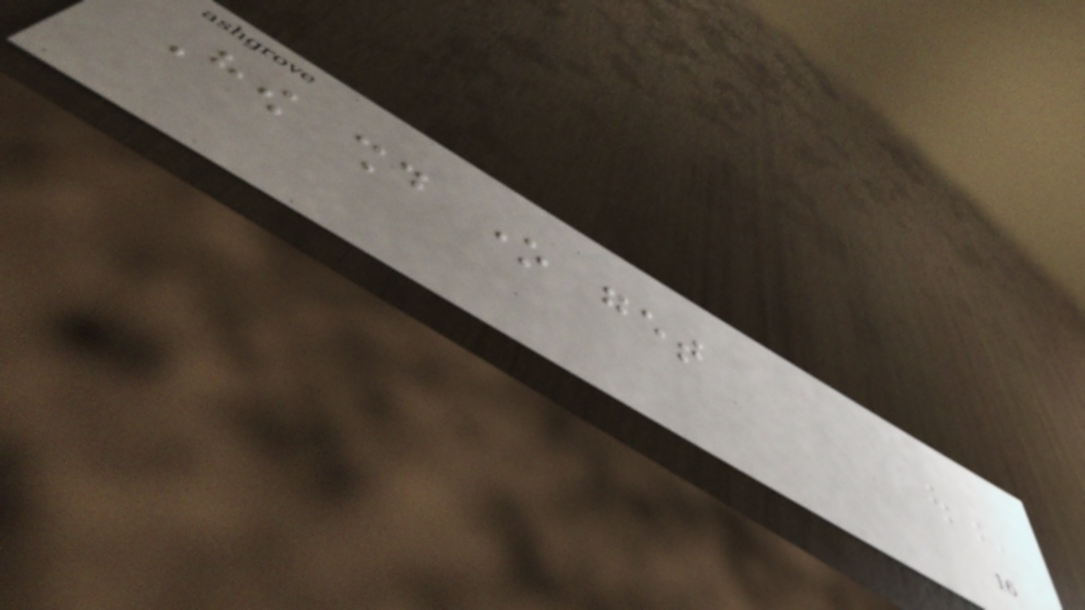How should one get
